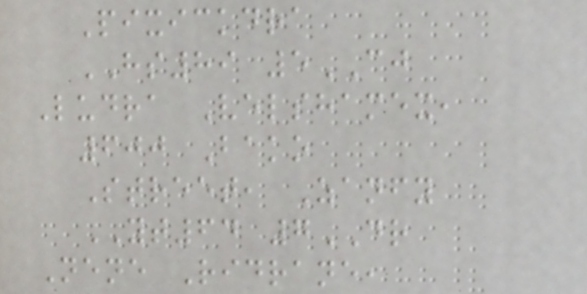Pixickdra
HS89 5CJ
Ludra Velshamex,
600 Bako
Street, Zanfy
YT64 7DR
Nene Ridrane,
